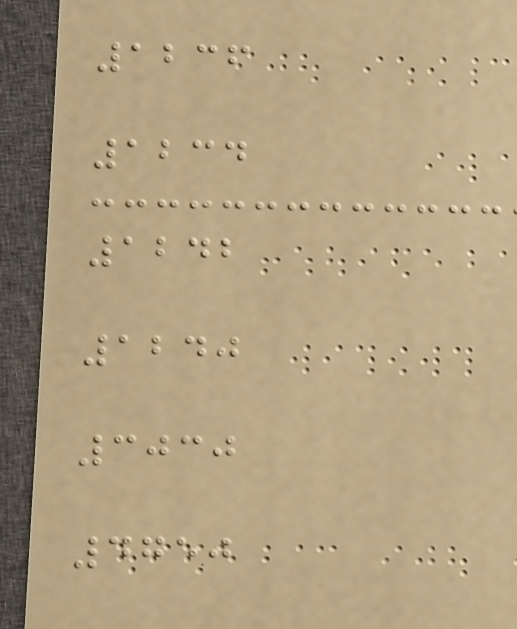1236
1234
1242
1240
3030
4750
